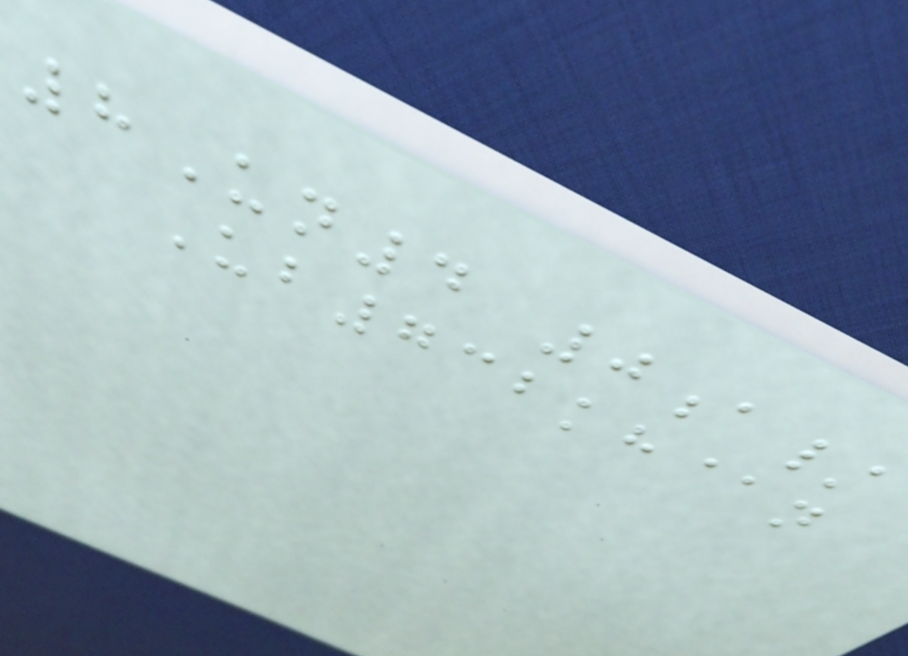8Un4 0a/
Ub732kh@n
